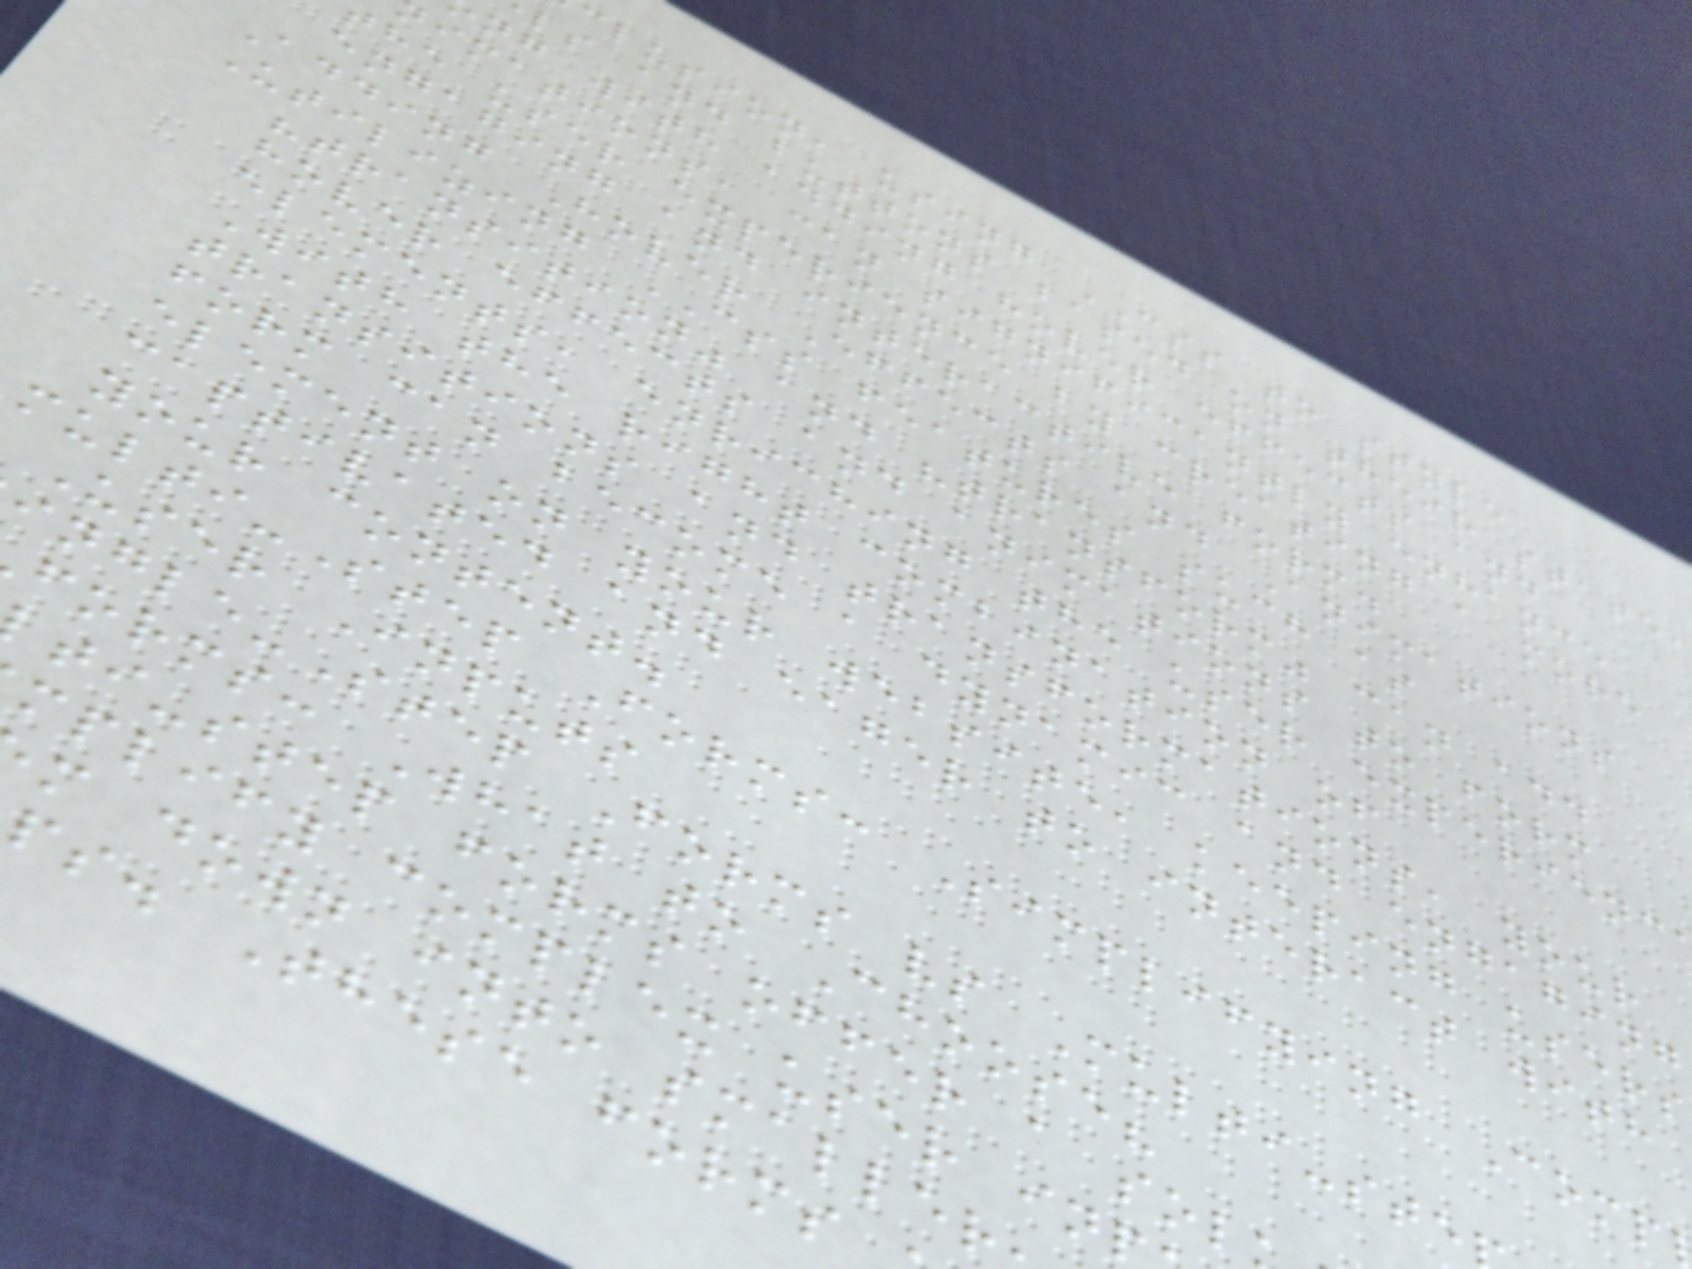clusion, using CSS to style
ls and buttons based on their state
ng with adding hover effects and
imations, can significantly enhance
the user experience by creating a more
engaging and interactive form.
Adding Hover Effects and Animations
Utilizing CSS features such as
"transition" and "transform" can add
hover effects and animations to form
elements, enriching the user experienc
With the right combination of
transitions and transformations, your
form can become a dynamic and engaging
element on your website, keeping users
captivated and eager to interact with
your content.
ulti-Step Forms: Simplifying Comp
User Inputs
ingle-Step Forms vs Multi-ste
forms: What to Choose?
ti-step forms offer a sol
mplify complex user in
m down into smaller
ps. These forms
